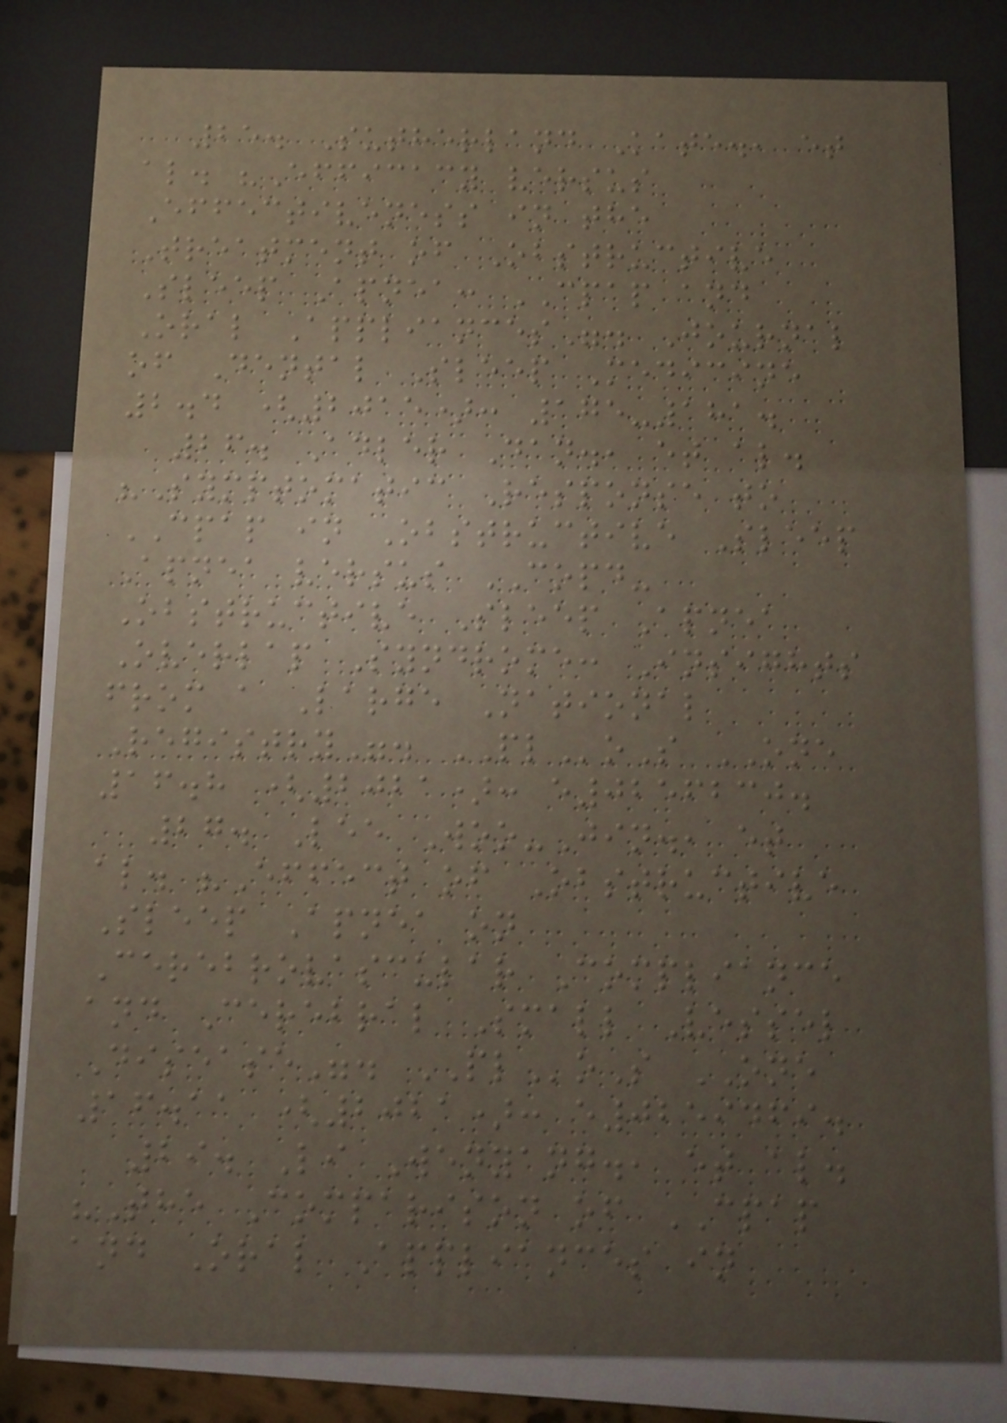25. Sutherland Kate., et
al. "Efficacy versus
Effectiveness in the
Treatment of Obstructive
Sleep Apnea: CPAP and
Oral Appliances". Journal
of Dental Sleep Medicine
2.4 (2015): 175-181.
26. Adler Dan., et al.
"Symptomatic Response to
CPAP in Obstructive Sleep
Apnea versus COPD-
Obstructive Sleep Apnea
Overlap Syndrome: Insights
from a Large National
Registry". PLoS ONE
16.8 (2021): e0256230.
27. Lee Woo-Jin., et
al. "Effect of Obstructive
Sleep Apnea on
Cerebrovascular Compliance
and Cerebral Small Vessel
Disease". PLoS ONE
16.11 (2021): e0259469.
29. Li Wenyang., et al.
"The Comparison of CPAP
and Oral Appliances in
